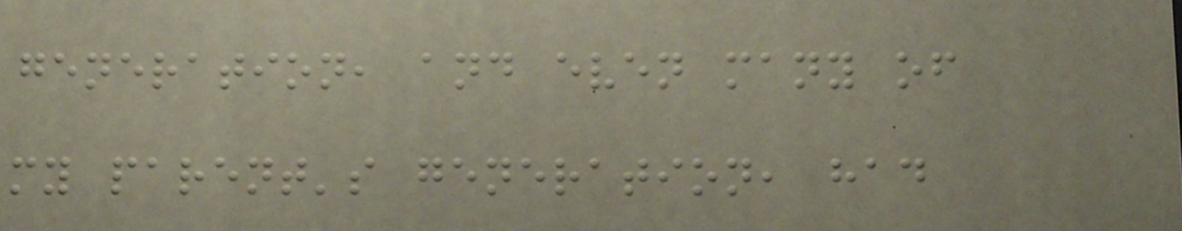generation, and even many of
my parent's generation, had
